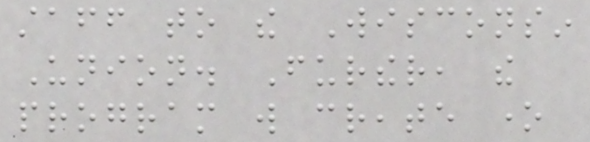staff to the Wisconsin
Union. Further, the
program will create one
